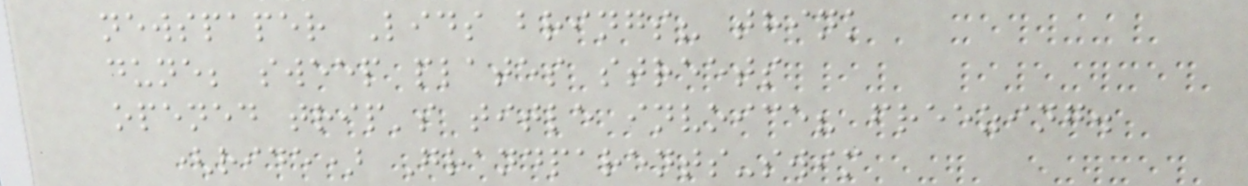newspaper Lids brings? think
dune; sweep plates streets
opened trip's title invoice? freezing.
(ride) Grandparents-swim
